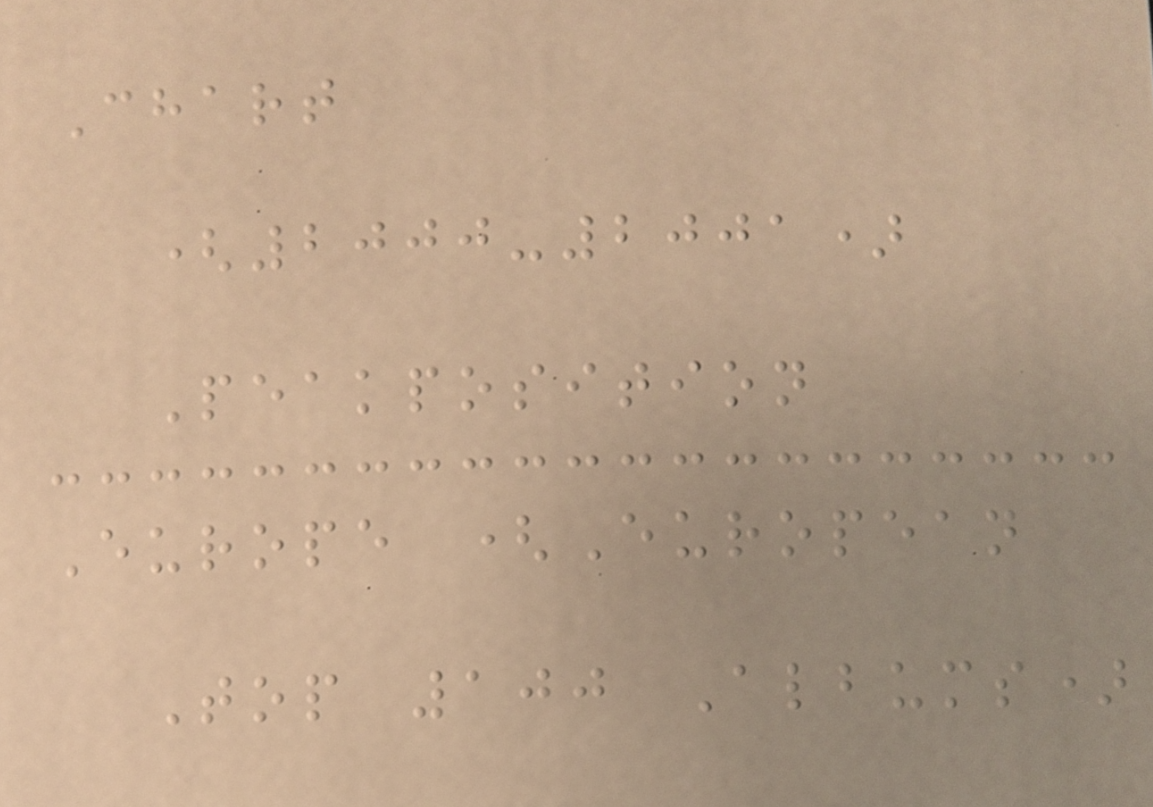Chart
(2000-2001)
Peakposition
Europe (European
Top 100 Albums)
